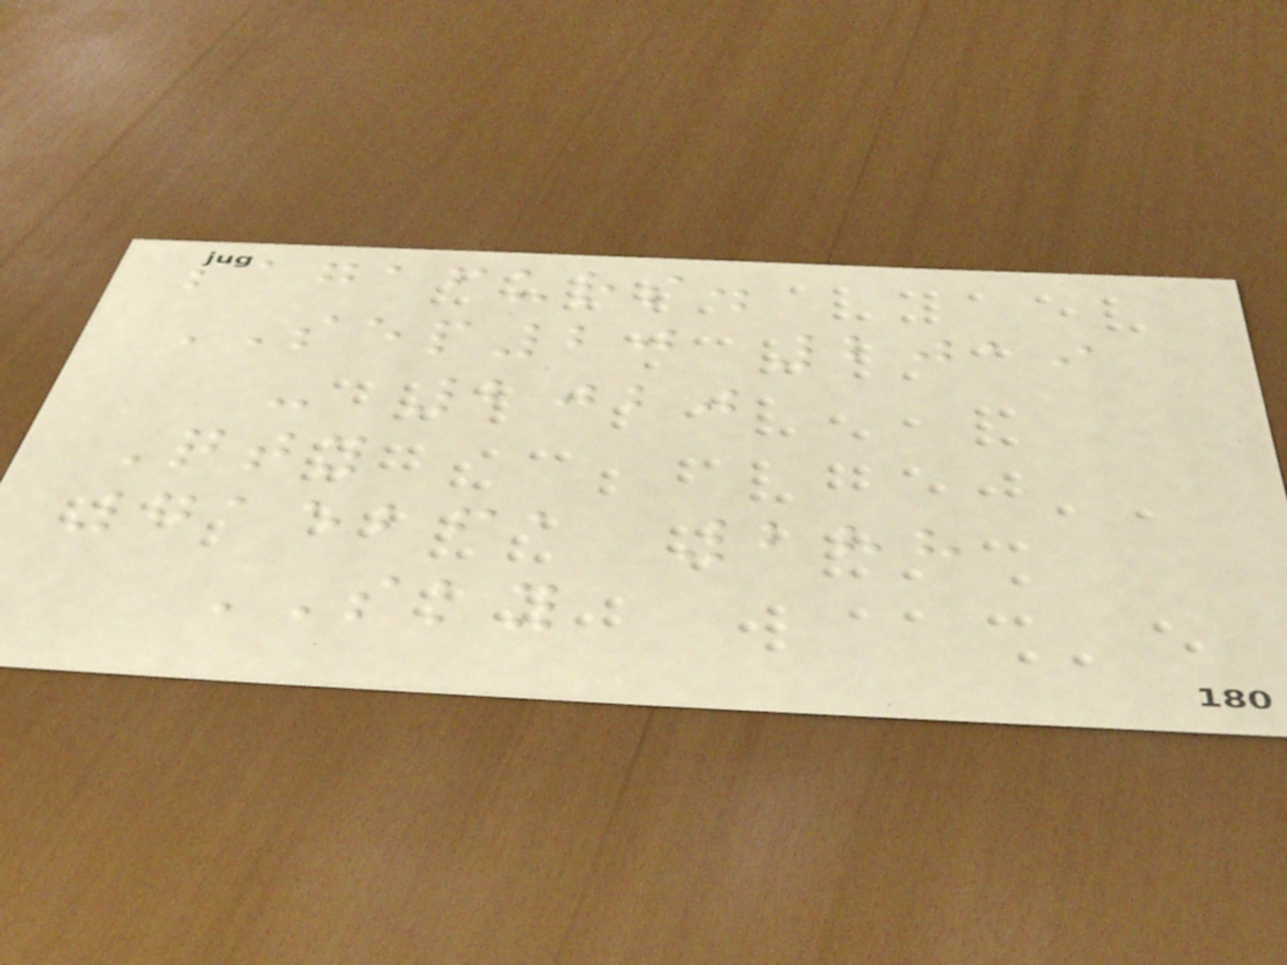sagafurs.
SEP20 2019
- 2020
Qty
715261 288
SKY
